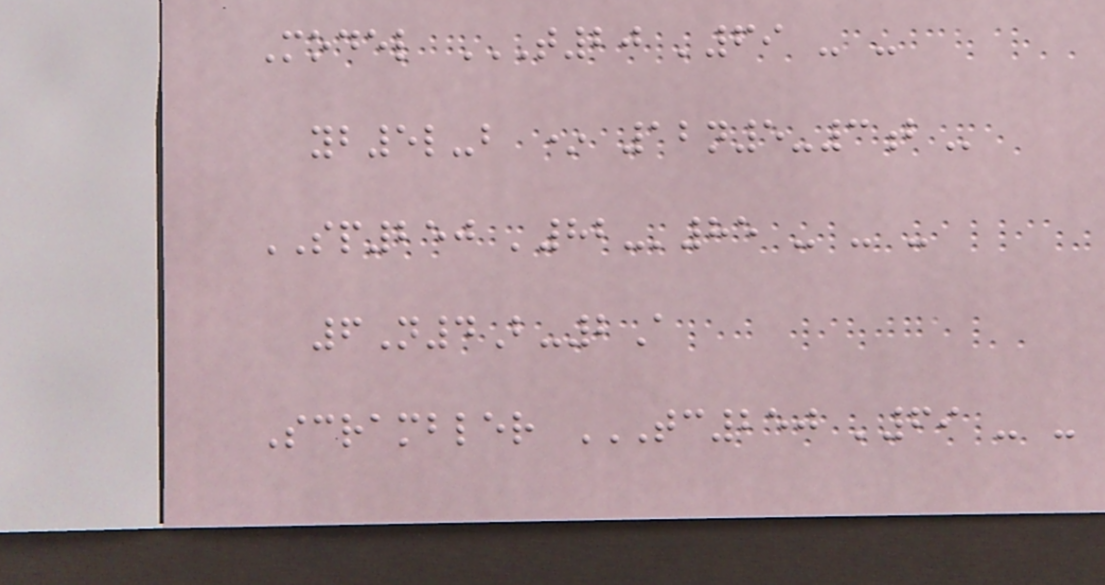Model T20 '69 - -
YB5L-B * 12N5-3B
SP250 '82-'85 - - -
6N4B-2A
Scrambler TC250 '69 - -
